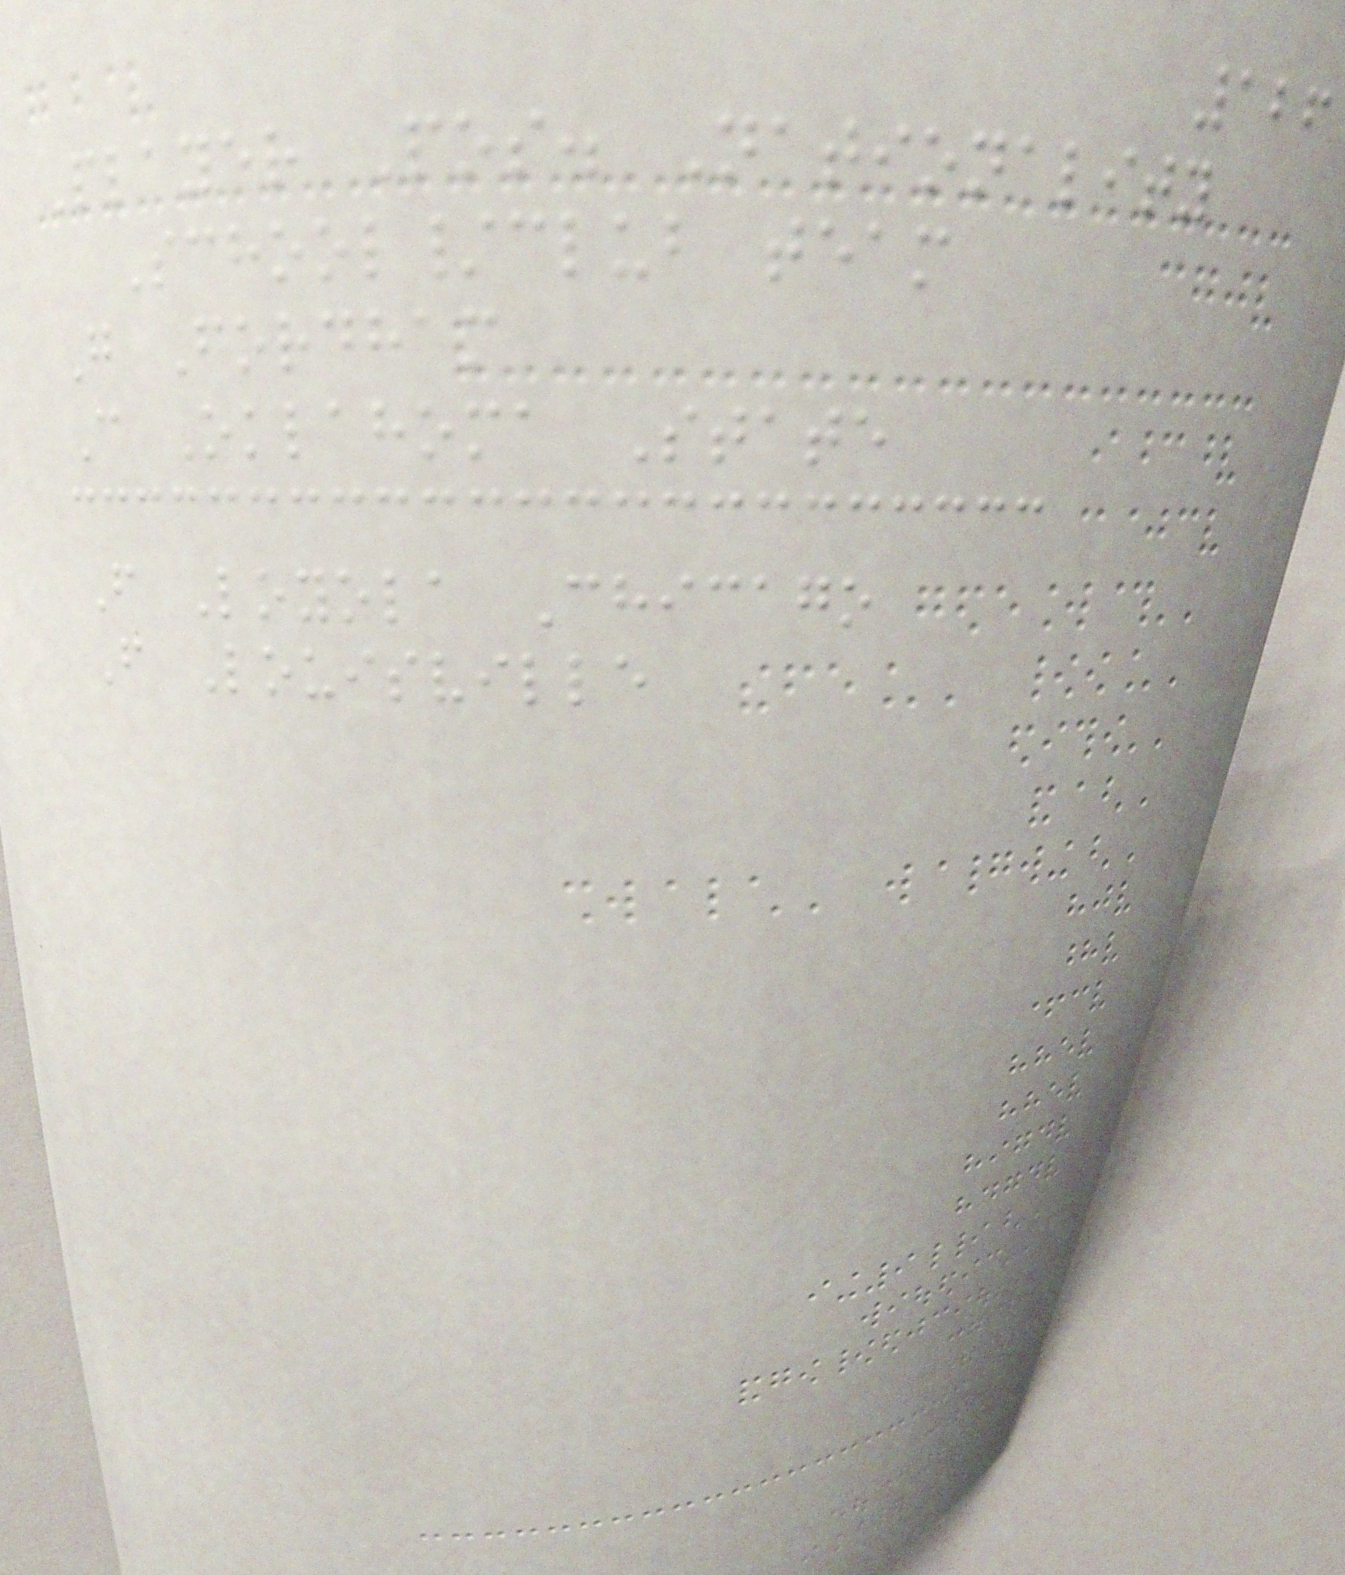126
Player Pos. Nationality
School/club team
G Fordham
C Oklahoma State
F Loyola Chicago
F Louisville
